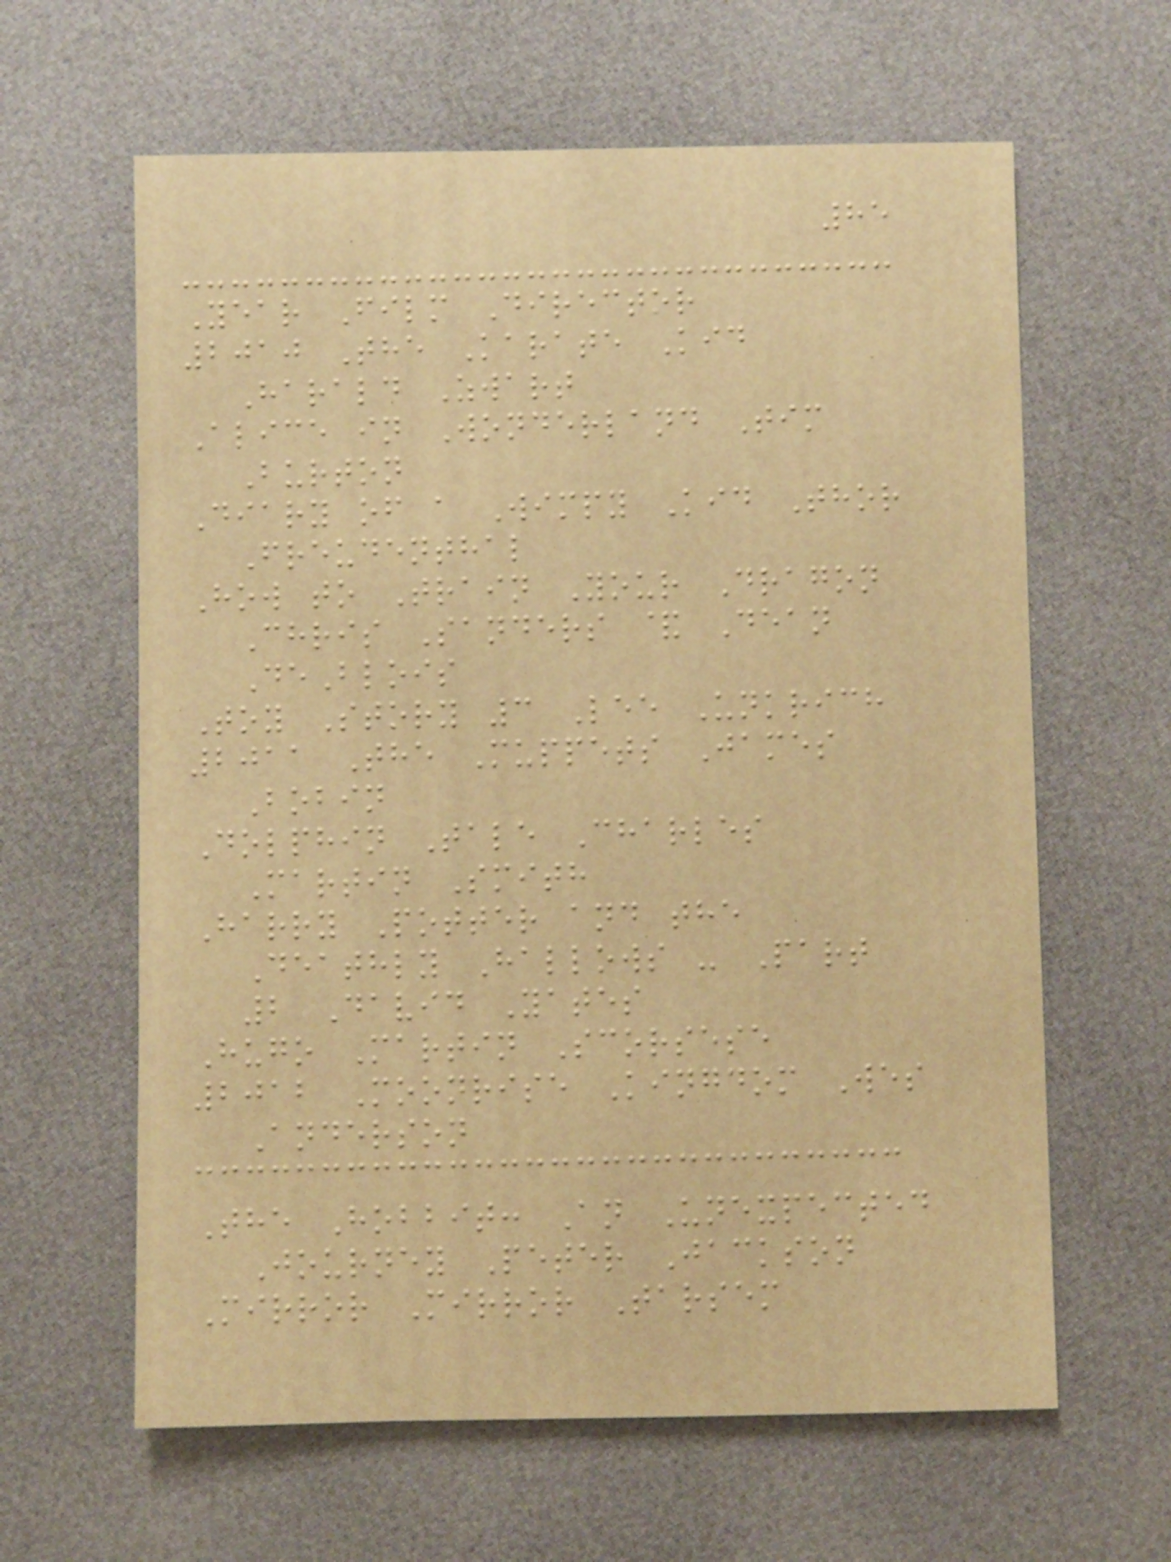85
Year Film Director
2010 The Karate Kid
Harald Zwart
Alice in Wonderland Tim
Burton
Diary of a Wimpy Kid Thor
Freudenthal
How to Train Your Dragon
Chris Sanders & Dean
DeBlois
Toy Story 3 Lee Unkrich
2011 The Muppets James
Bobin
Dolphin Tale Charles
Martin Smith
Harry Potter and the
Deathly Hallows - Part
2 David Yates
Hugo Martin Scorsese
2012 Moonrise Kingdom Wes
Anderson
The Hobbit: An Unexpected
Journey Peter Jackson
Mirror Mirror Tarsem
